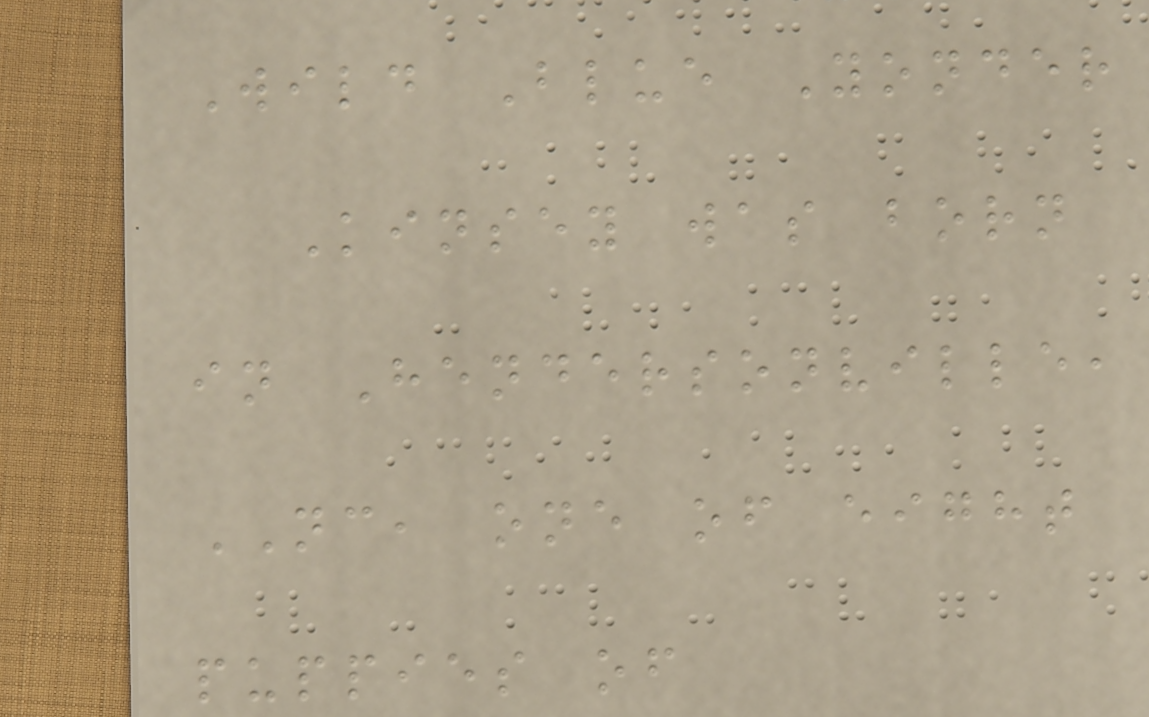Wild Blue Yonder
Kinsey was born
in Hendersonville,
NC, one of eight
puppies of
